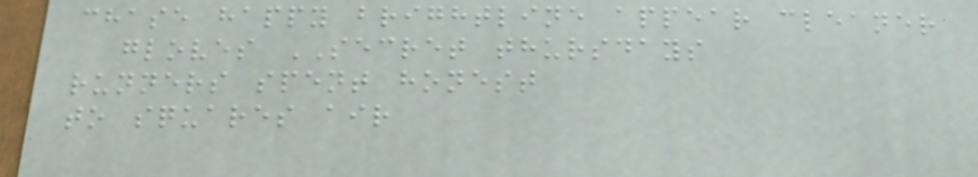chase happy brightline appear cleaner
gloves SECRET thursdays
runners spent honest
to squares air
